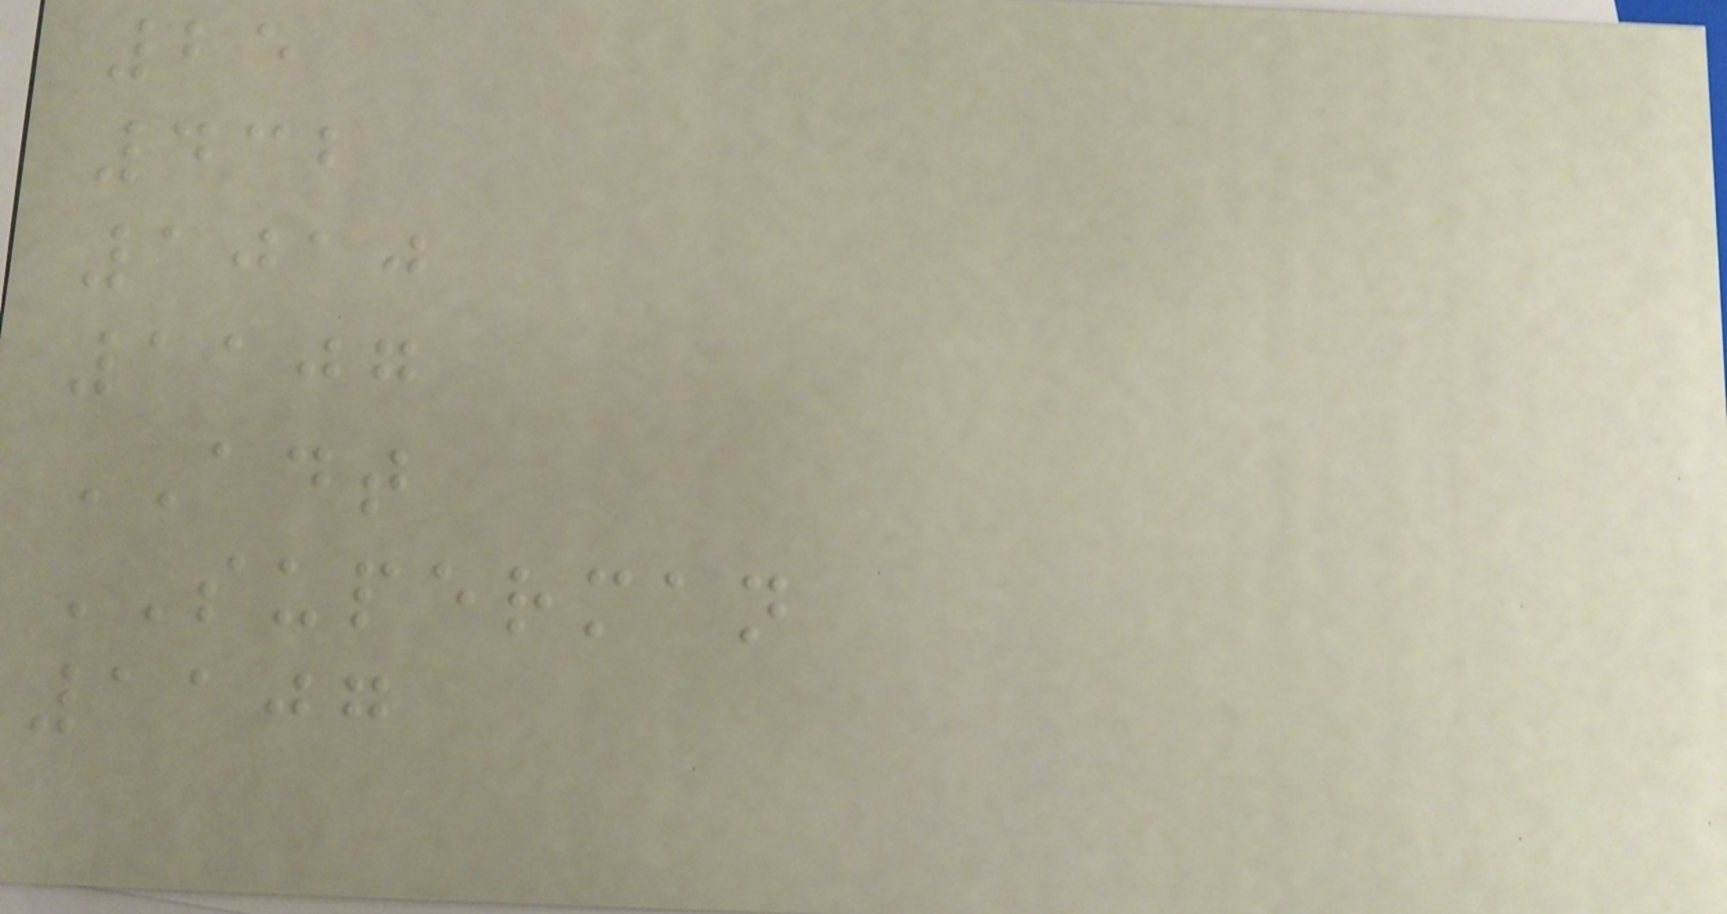25
432
1010
1107
ADT
SUPERMAN
1107
